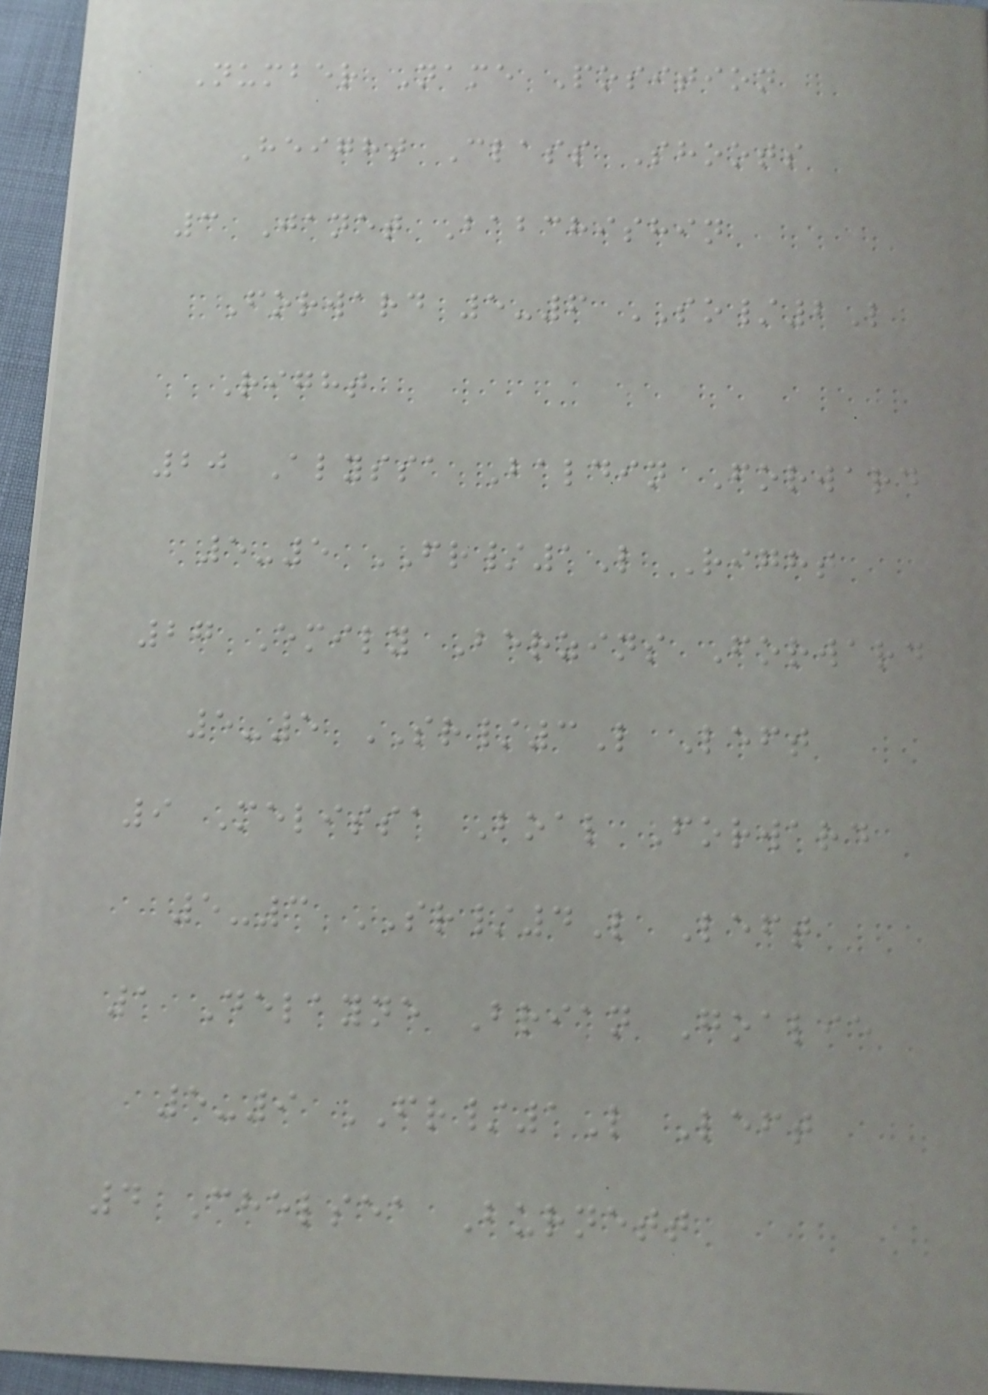Number Name Position
Height Class Shoots
3 Janet Babchishin
Forward 5-6 SO/2L
Right
20 Alyssa Baldin Forward
5-5 FR/1L Right
27 Emily Berzins Forward
5-5 SR/3L Left
9 Melissa Boal Forward
5-3 SR/4L Left
1 Delayne Brian Goalie
5-9 FR/1L Left
4 Chelsea Burnett
